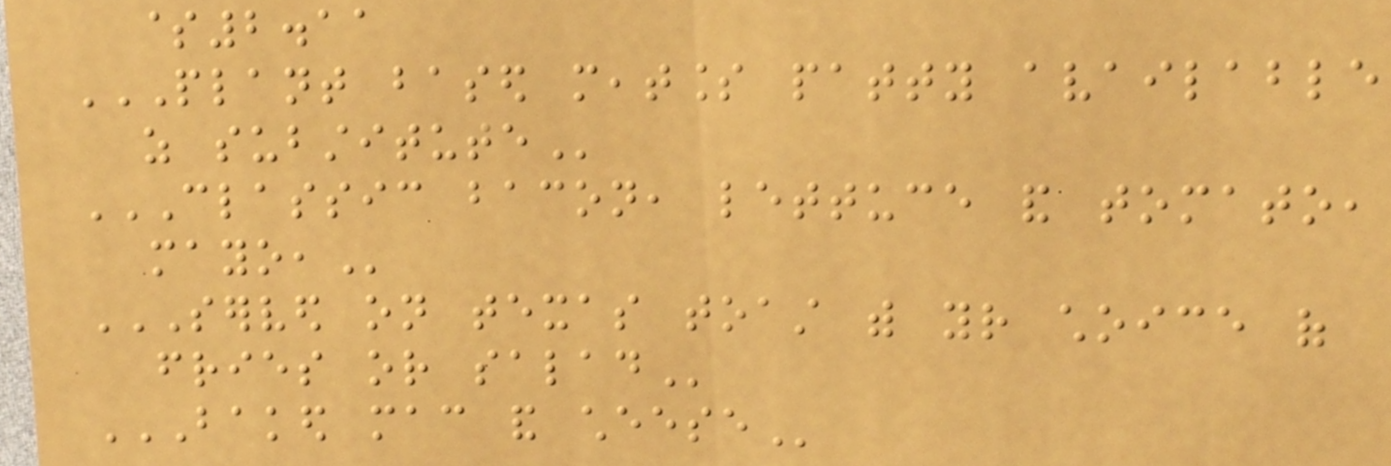$2.11
PLANT BASED MEATLESS PATTY AVAILABLE
AS SUBSTITUTE
CLASSIC BACON, LETTUCE AND TOMATO,
MAYO,
SERVED ON TEXAS TOAST WITH YOUR CHOICE OF
FRIES OR SALAD
BAKED MAC AND CHEESE
